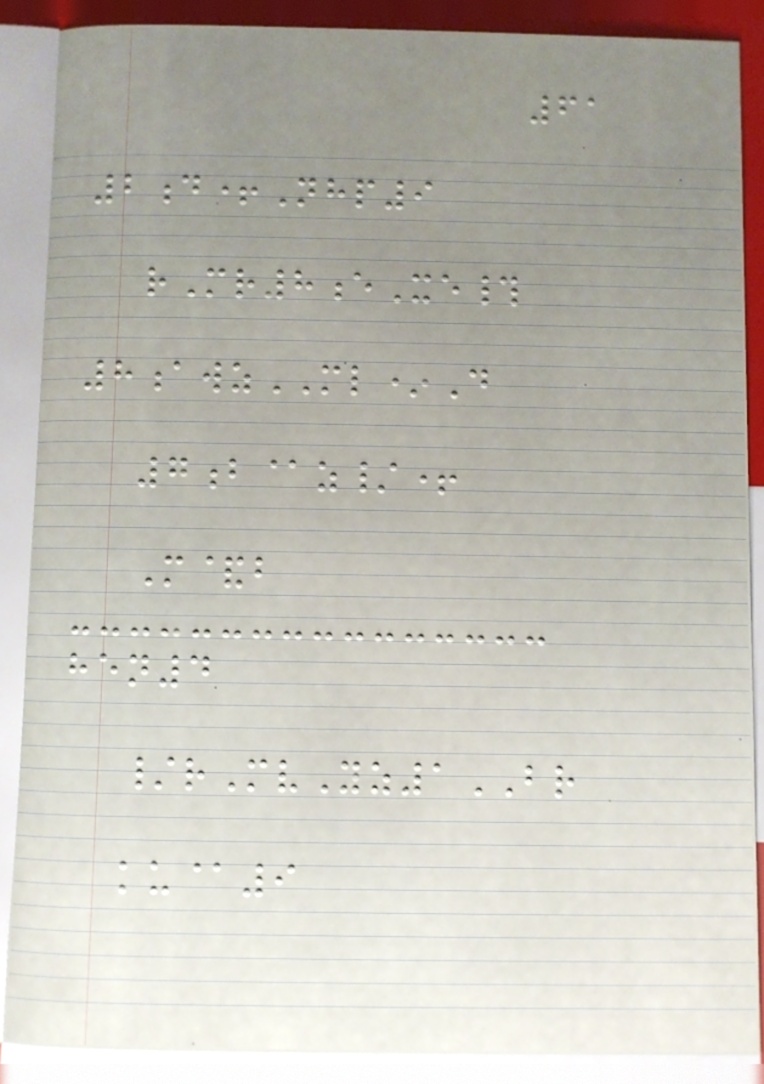61
2d+Nhp9
rMr8eXe#
8awzML*D
7b@z/+
M&b
hen4
/rMvYz1BR
ku@9
